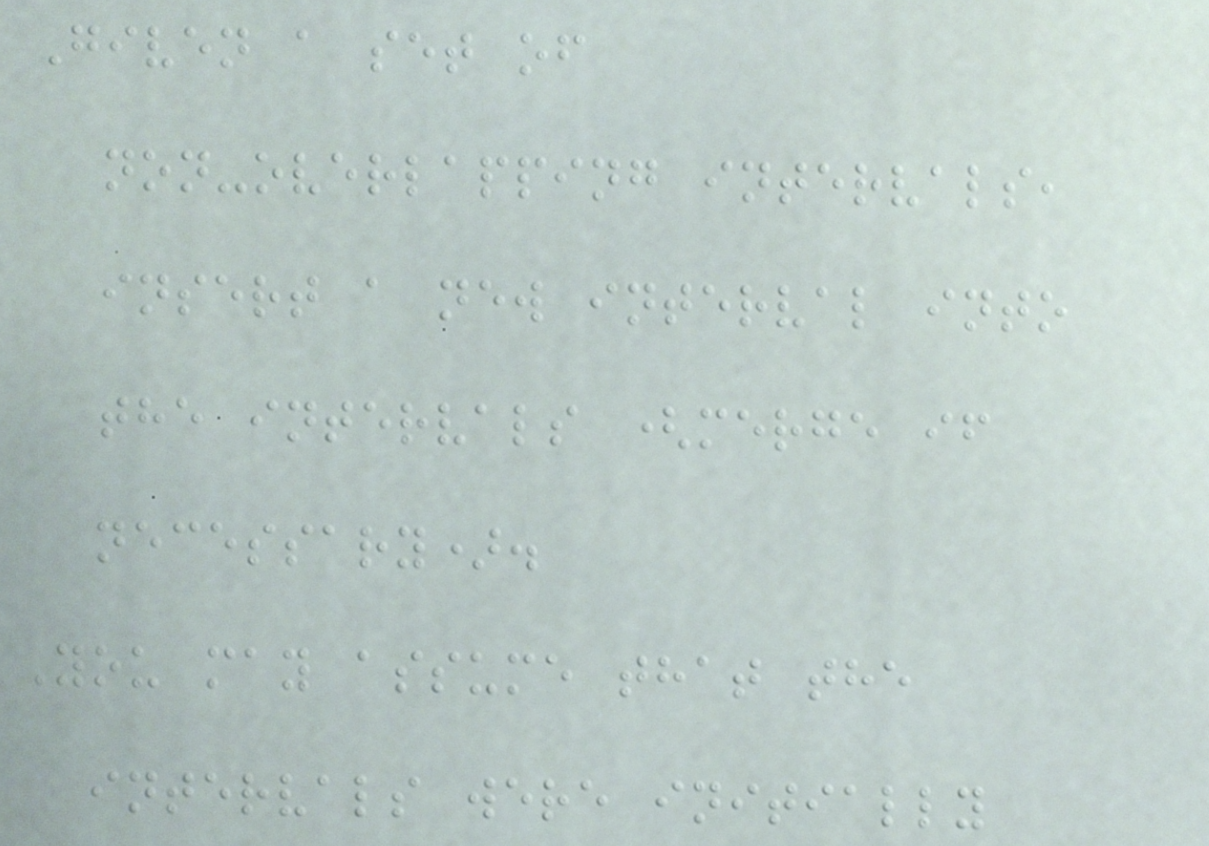Given a set of
non-overlapping intervals,
insert a new interval into
the intervals (merge if
necessary).
You may assume that the
intervals were initially
